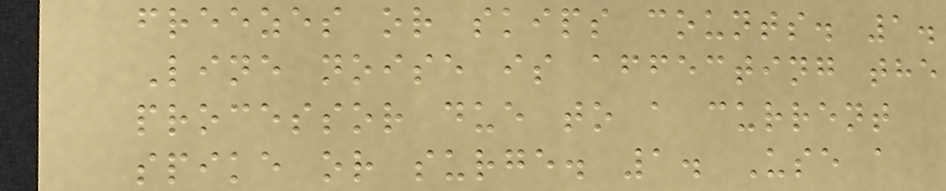freezes or skips counts. 1.
Line noise is affecting the
processor due to a current
spike or surge. 1. Use a
